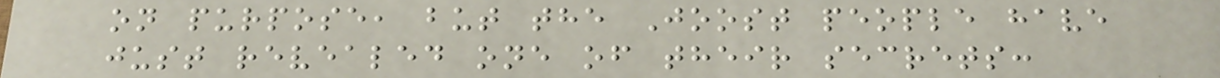on purpose, but the Joost people have
just revealed one of their secrets:
